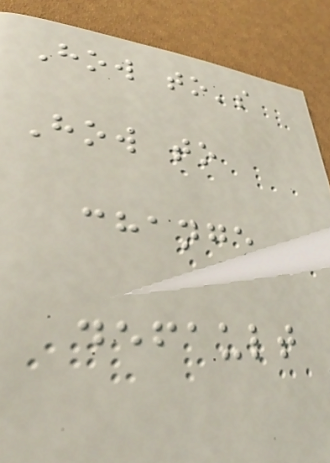How to's
How to
change
default
